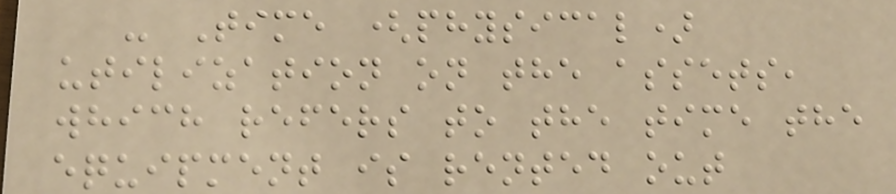- Time (physical)
utilization on the assets,
which refers to the time the
equipment is rented out
